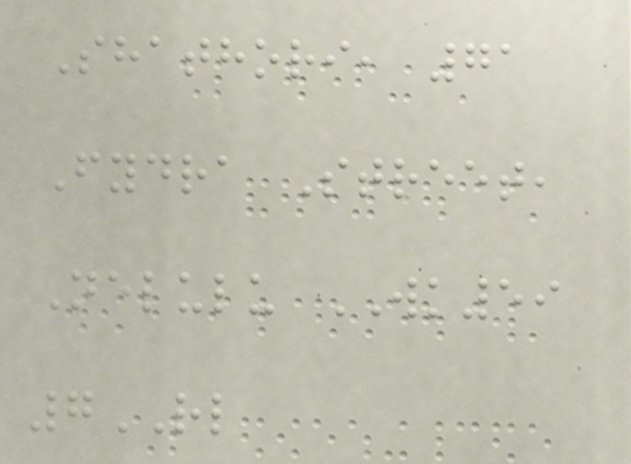Shathori, 71
Fydra Street,
Nelulu WK59
7RL
